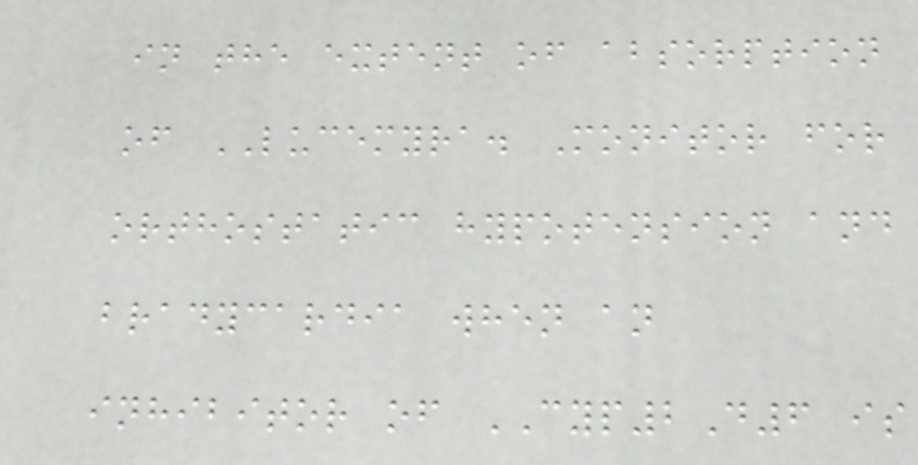in the extent of absorption
of LUCEMYRA. Monitor for
orthostatic hypotension and
bradycardia when an
inhibitor of CYP2D6 is
